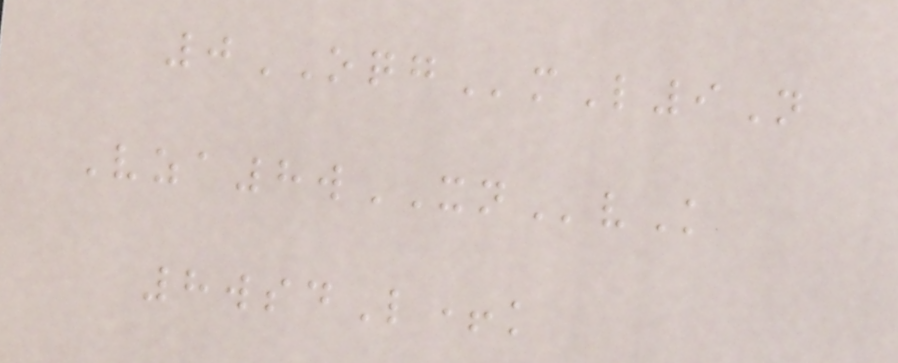0OQGmL9N
Vza8wXNvK
8wsdL+k
